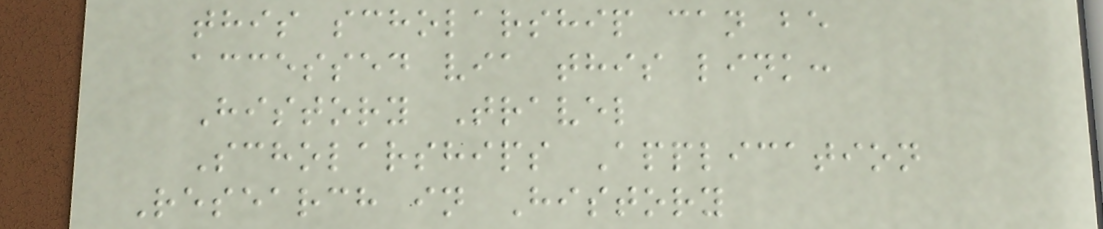this scholarship can be
accessed via this link:
History Travel
Scholarships Application
Research in History
